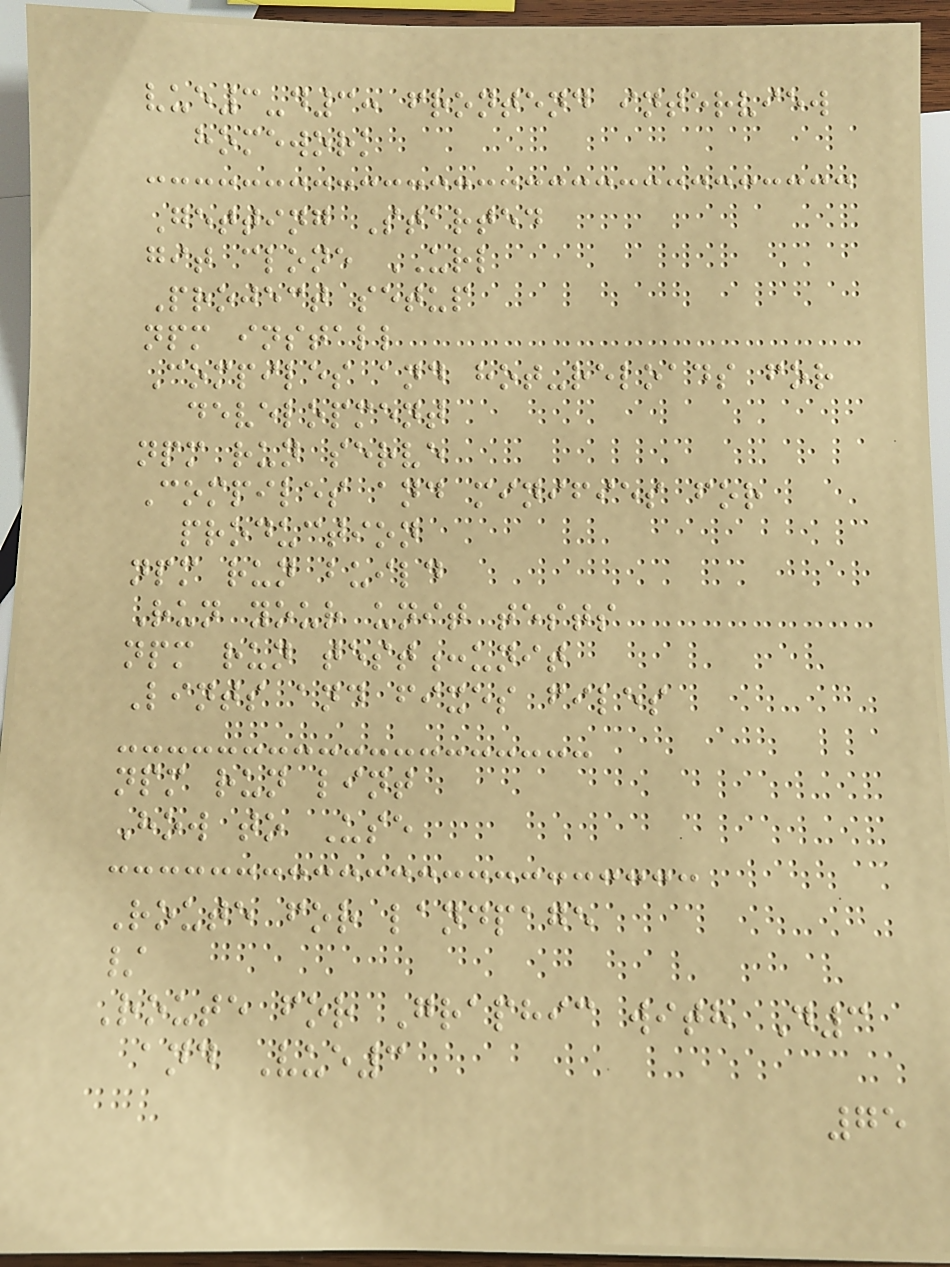vue3-d3: frontend interview
homework
Getting Started
git clone URL
Project setup
npm install
Compiles and hot-reloads for
development
npm run serve
Compiles and minifies for
production
npm run build
Run your unit tests
npm run test:unit
Lints and fixes files
npm run lint
How to Use
Route for landpage
/
Route for Graphic with D3
and Vue3
75
